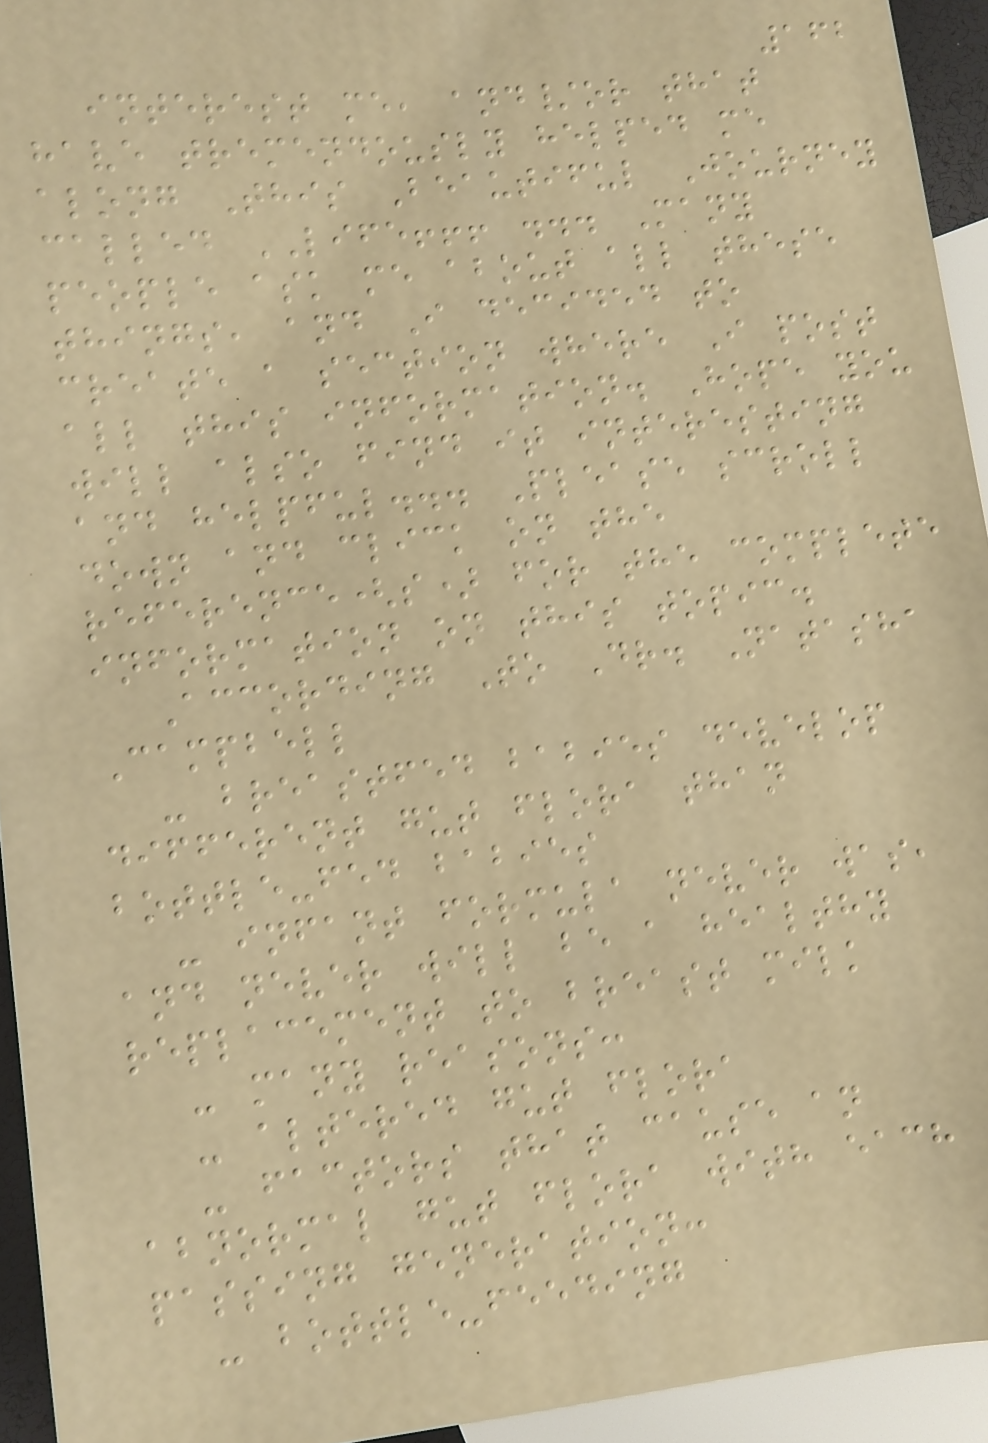162
interest me, and/or that
have tremendously helped me
along This Beautiful Journey
called LIFE!!! ... Many
people ask me about all these
things, and I decided to
create a section where I post
all this information. Hope you
will also find it interesting
and helpful... Please scroll
down and click on the
reference(s) for the complete
information on this topic.
According To Dr. Natasha
Campbell
- breastfed babies develop
different gut flora than
bottle-fed babies
- infant formula never was,
and never will be a healthy
replacement to breast milk
- many reasons:
- altered gut flora
- factors that cause an
abnormal gut flora with each
passing generation:
- bottle-feeding
